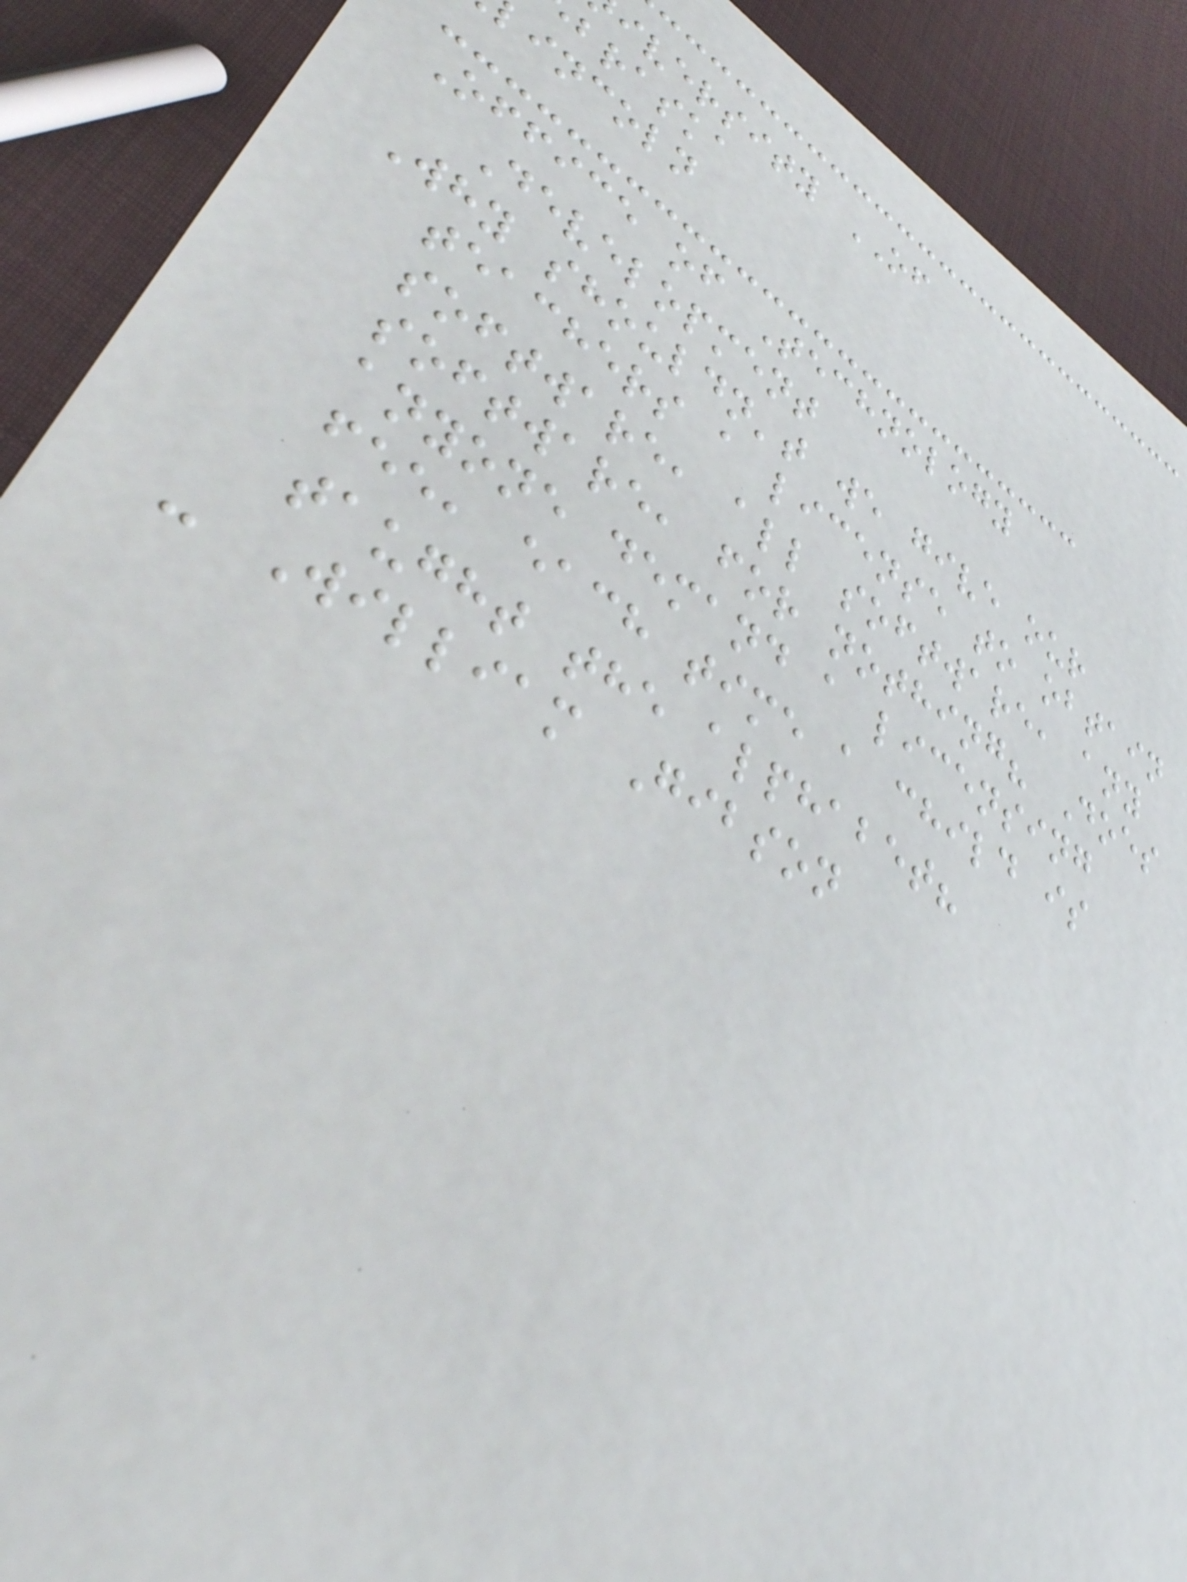iversity OF
braska
incoln
Office of Technology
Development
Why shouldn't we give our
teachers a license to obtain
software, all software, any
software, for nothing? Does
anyone demand a licensing
fee, each time a child is
taught the alphabet?
- William Gibson
